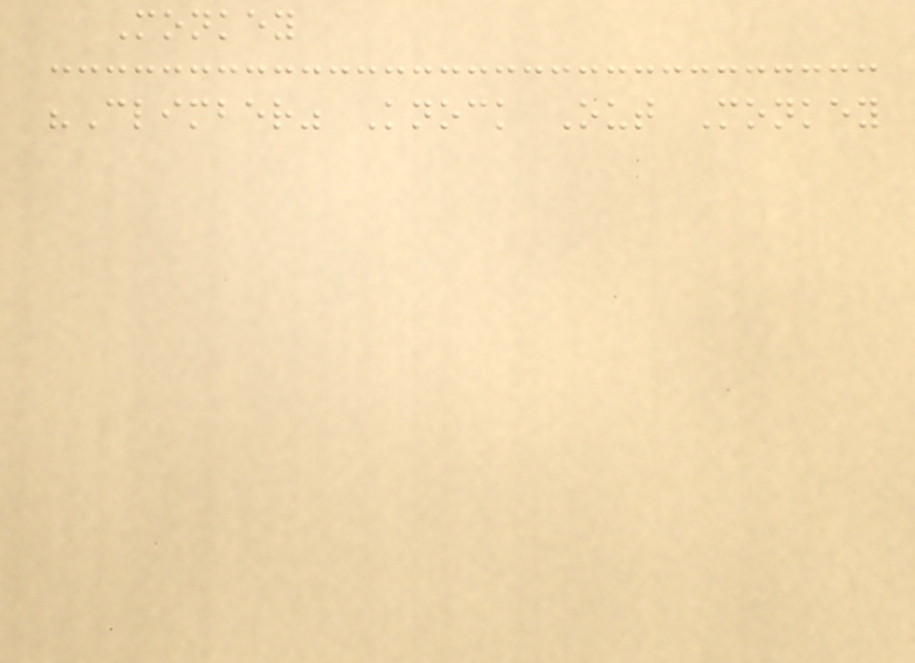Monkey
"Climber" Knock Out Monkey
